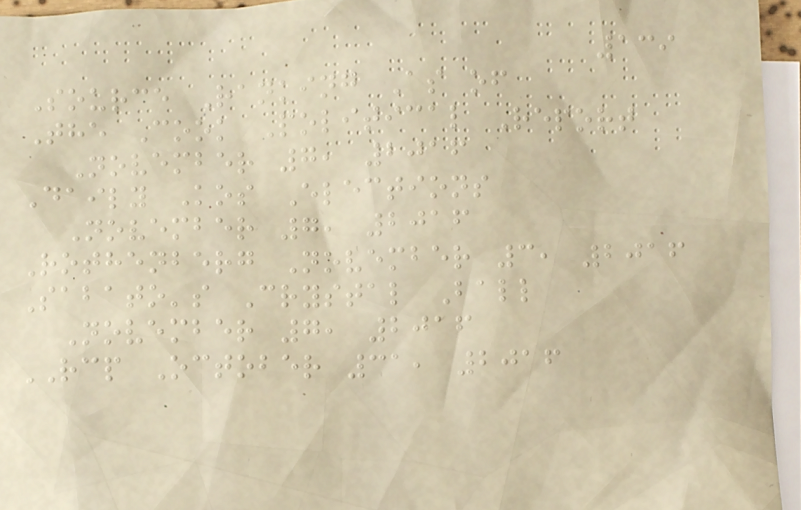139
Source Ranking As of
The Cook Political Report
November 7, 2016
Daily Kos Elections
November 7, 2016
Rothenberg November 3, 2016
Sabato's Crystal Ball
November 7, 2016
RCP October 31, 2016
